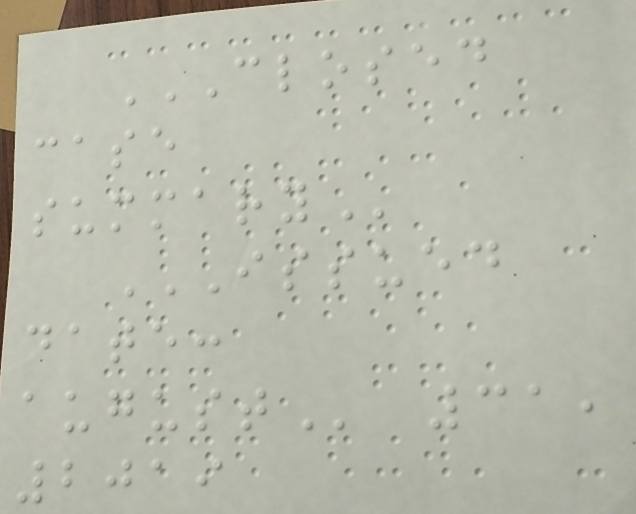CLOSED
CASE
SUMMARY
ISSUED
DATE:
AUGUST 31,
2019
